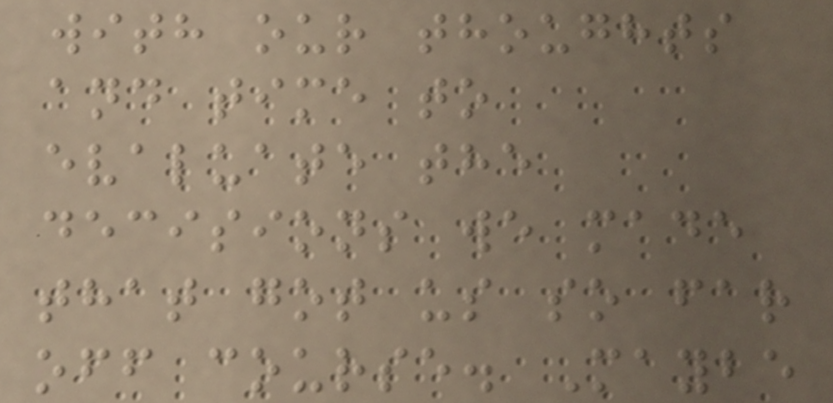with our thoughts
and time to
evaluate the
decisions we made
that got us so far
off course. Maybe
